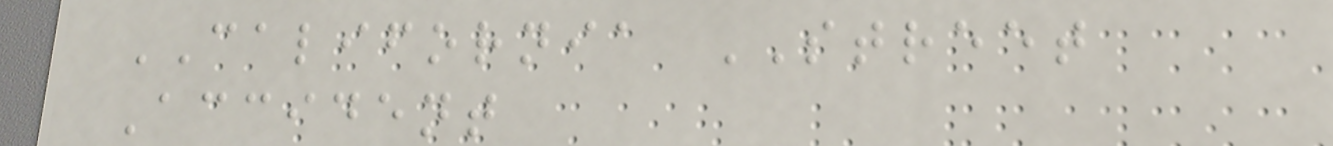CALIFORNIA STREET
Accident
